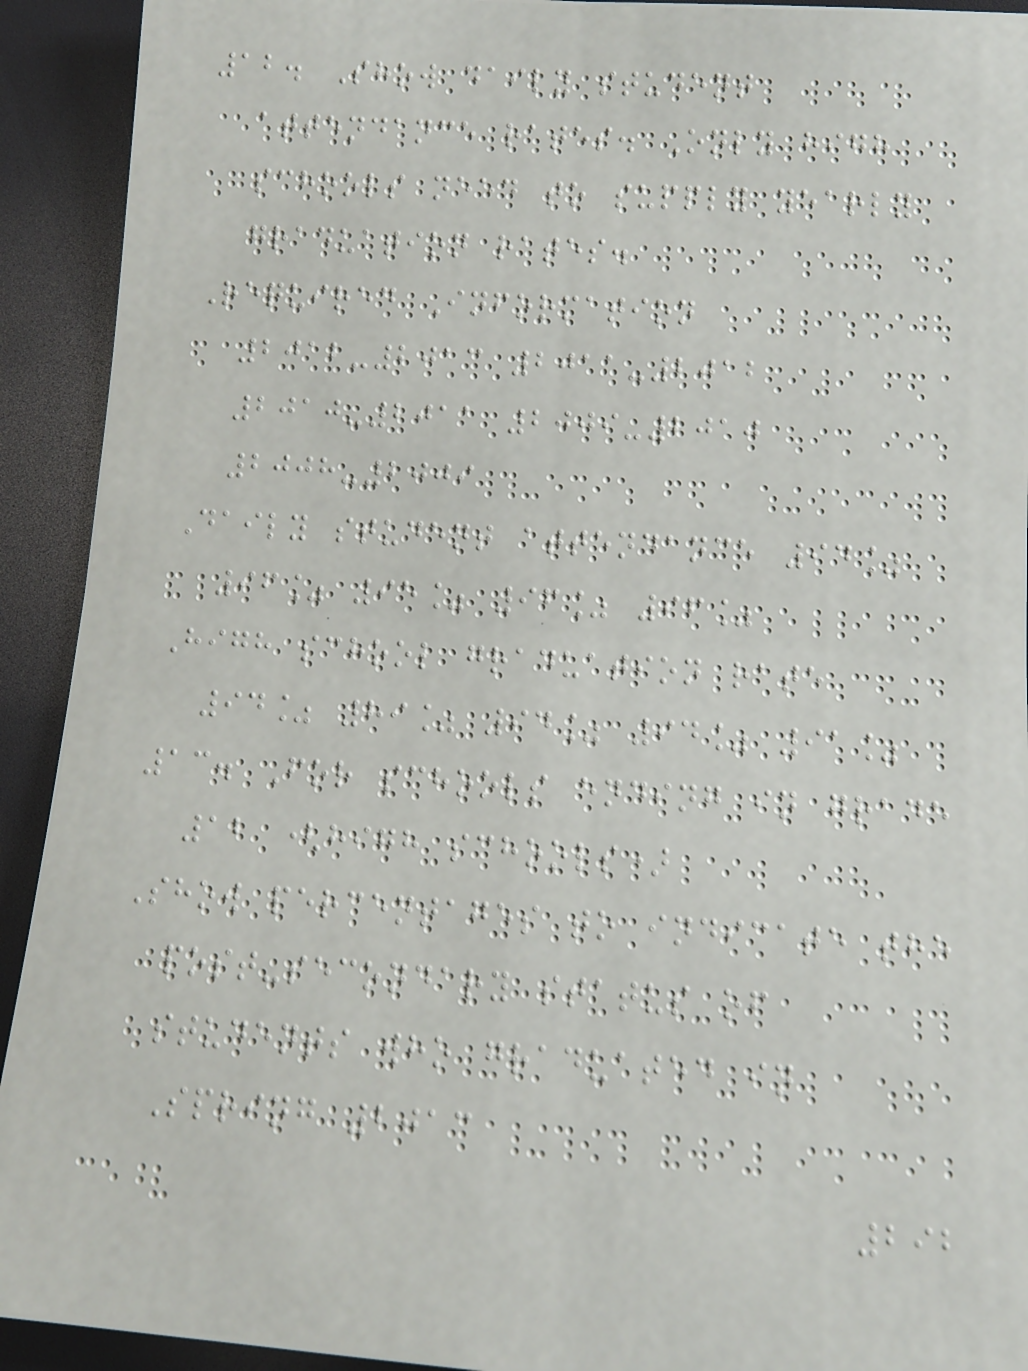12. Show daily student
attendance rates. Only high
schools need to supply yearly
graduation rates.
Required Information
2012-2013 2011-2012
2010-2011 2009-2010
2008-2009
Daily student attendance 94%
96% 95% 96% 96%
High school graduation rate
94% 89% 94% 94% 91%
13. For schools ending in grade
12 (high schools)
Show percentages to indicate the
post-secondary status of
students who graduated in
Spring 2013
292
